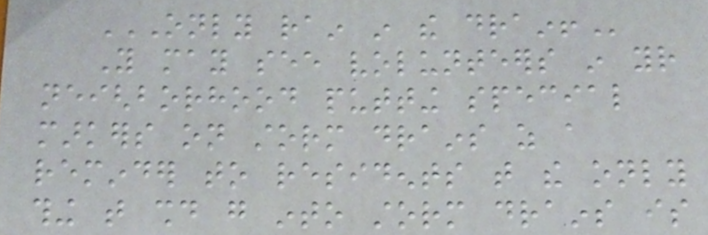ONLY RAIN IN THE DRAIN!
You may see volunteers in your
neighborhood putting special
markers on storm drains as a
reminder to residents that the only
thing that should go into storm drains is
